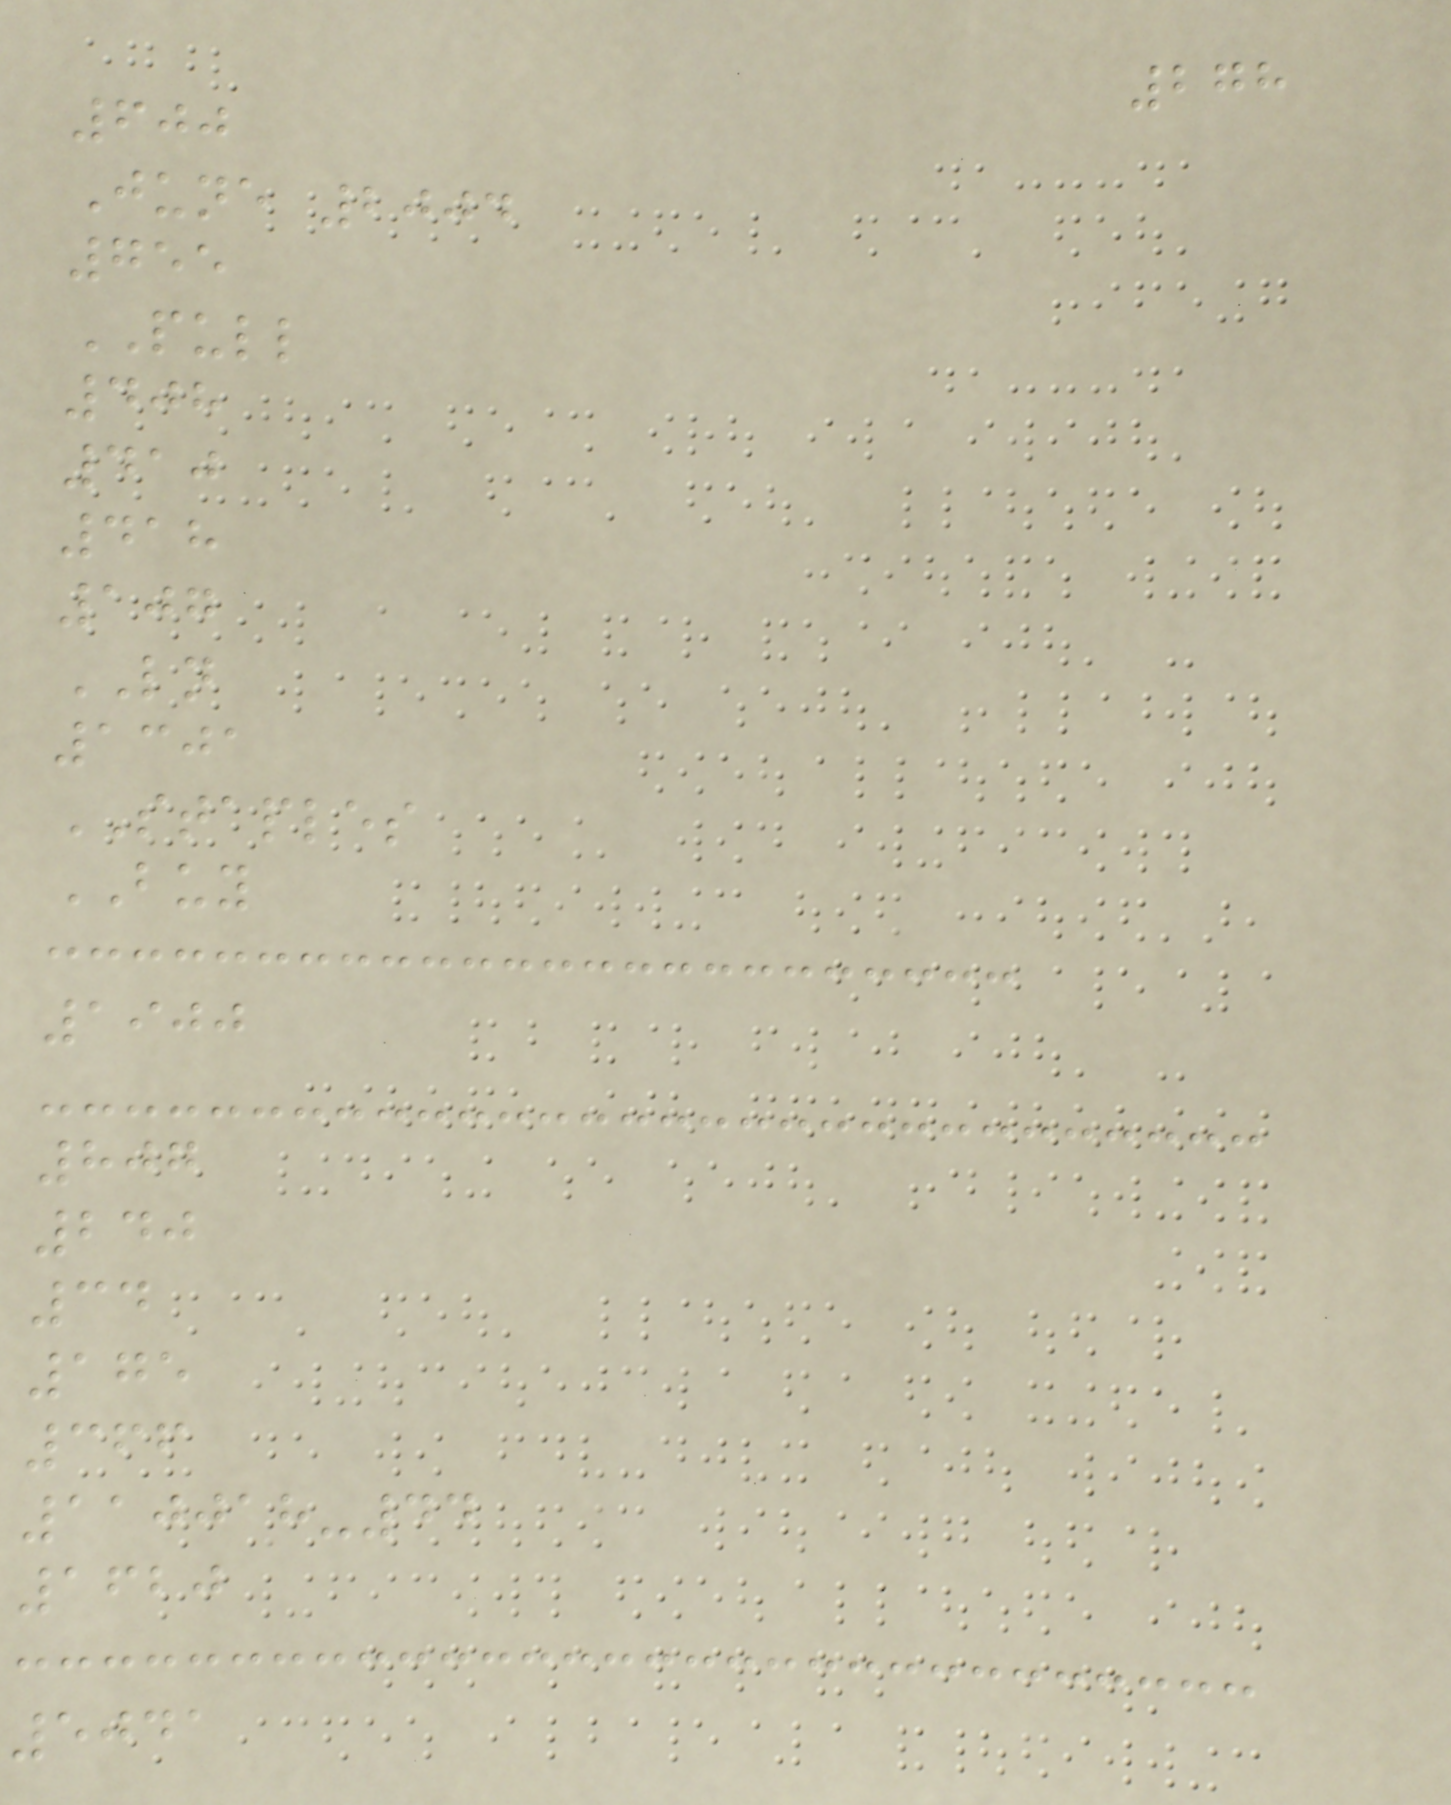278
600
June 2004
755
PULL
408
410
418
107
LN
1301
STAPLES
BUY
1900
807
240
34
175
366
110018-44
1620
5041
